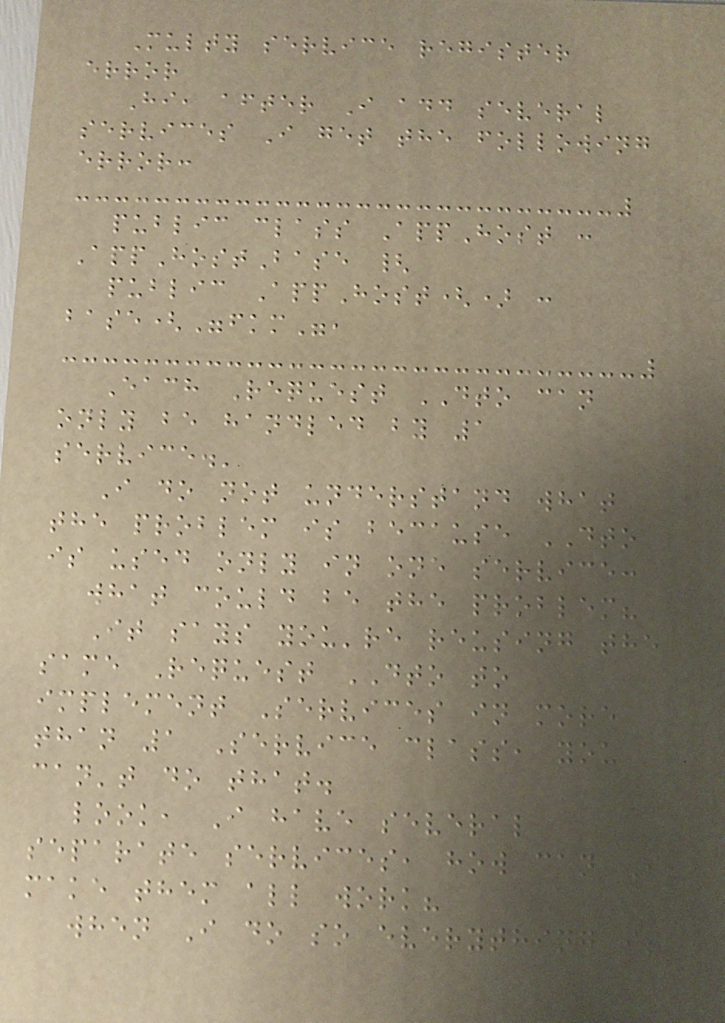Multy service register
error
Hi, after I add several
services I get the following
error:
public class AppHost :
AppHostBase {
public AppHost() :
base("fkm",
Each Request DTO can
only be handled by 1
service.'
I do not understand what
the problem is because DTO
is used only in one service:
what could be the problem?
It says you're reusing the
same Request DTO to
implement Services in more
than 1 Service class, you
can't do that.
look, I have several
separate services, how can I
make them all work?
when I do so everything is
